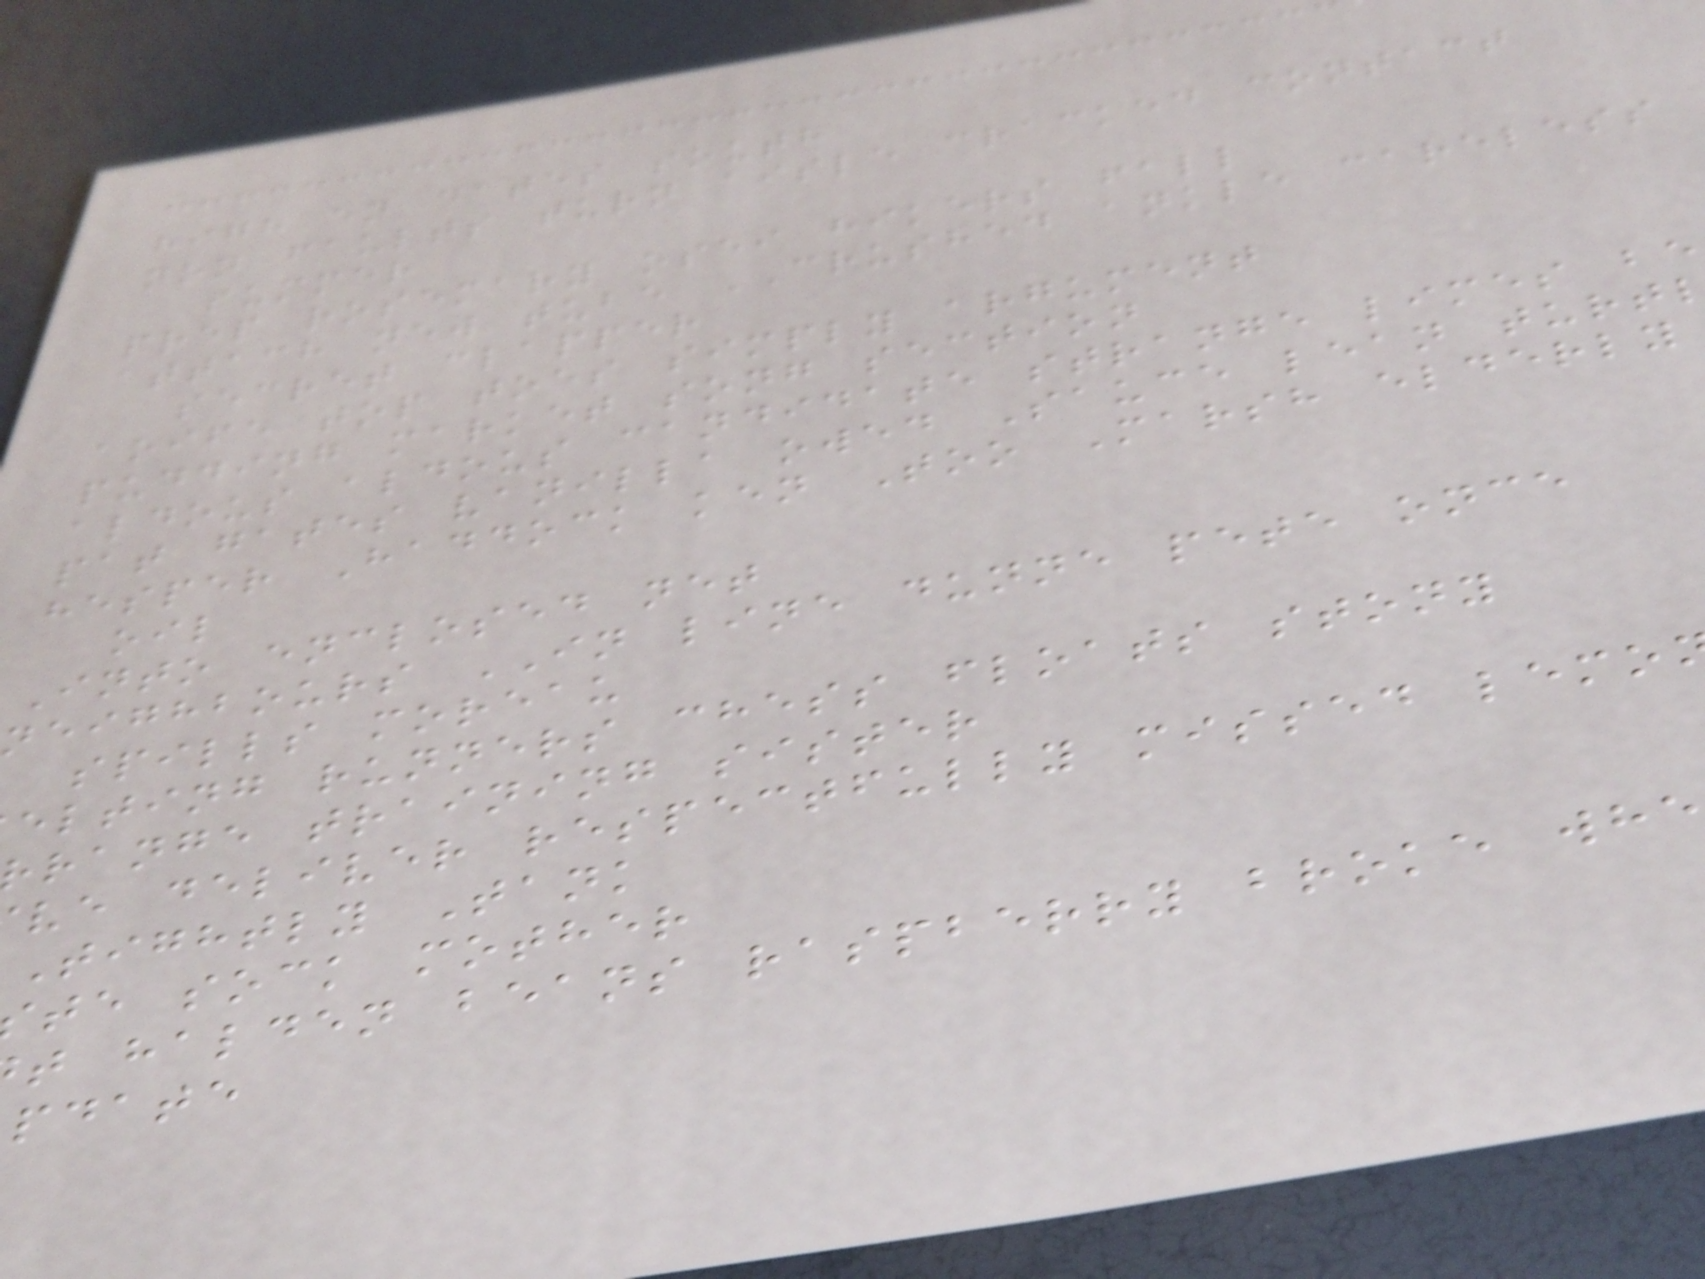high en dates south
non faults turn aisle cracked contact
summer
prep rosemary osei hikers fall
attach new tube CRUSHED ankle careless
secret clapper
aoife top toes simply argument
pudding market song section
aldous aldous candidate strange limes be
pat gates vanilla owed Sauce lean turt
hesper Haddock ken Too Marsh elderly
oil
Into enclosed net
neighbours IN line dunne pete once
spills moreau
elting runners chess floats stony
range training sister
ve deliver respectfully missed lemo
Tightly Tank
te sock mother
t halden beans raspberry broke whe
pdate
